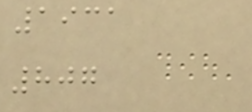1931
807
